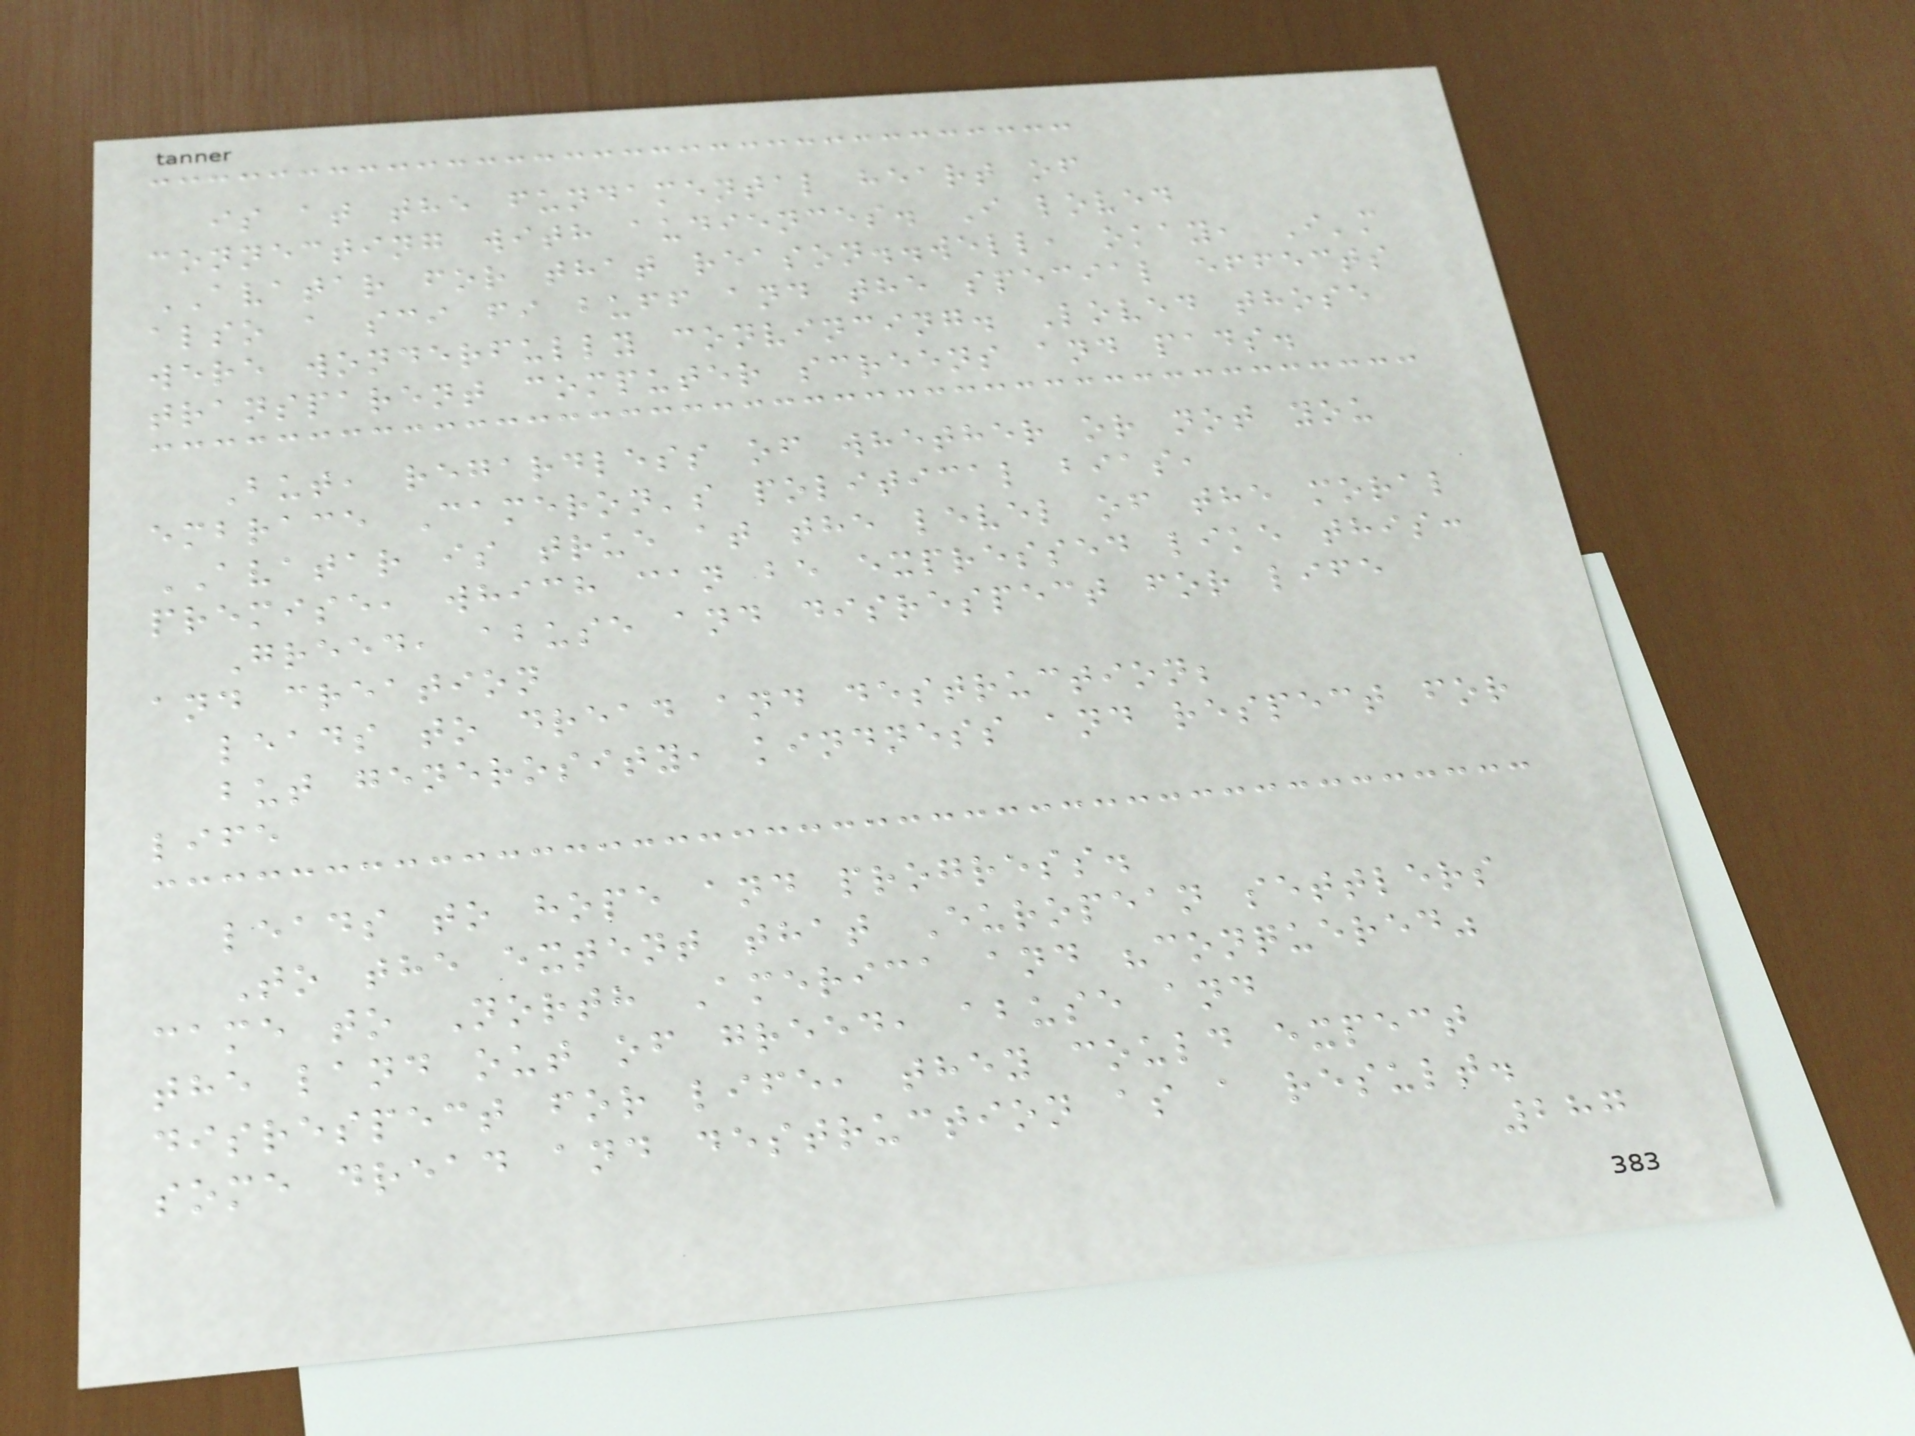is at the fundamental heart of
connecting with audiences. I loved
AVATAR for that reason..well, okay, I'm
also a sci fi buff and the special effects
were wonderfully convincing. Loved those
transparent computer screens and pads.
But, regardless of whether or not you
embrace Cameron's political bias,
AVATAR is true at the level of the moral
premise, which can be expressed like this:
Greed, abuse and disrespect for life
and creation
leads to dread and destruction;
but generosity, kindness and respect for
life
leads to hope and progress.
To the extent that European settlers
came to North America and "conquered"
the land out of greed, abuse and
disrespect for life, they could expect
some dread and destruction as a result.
287
